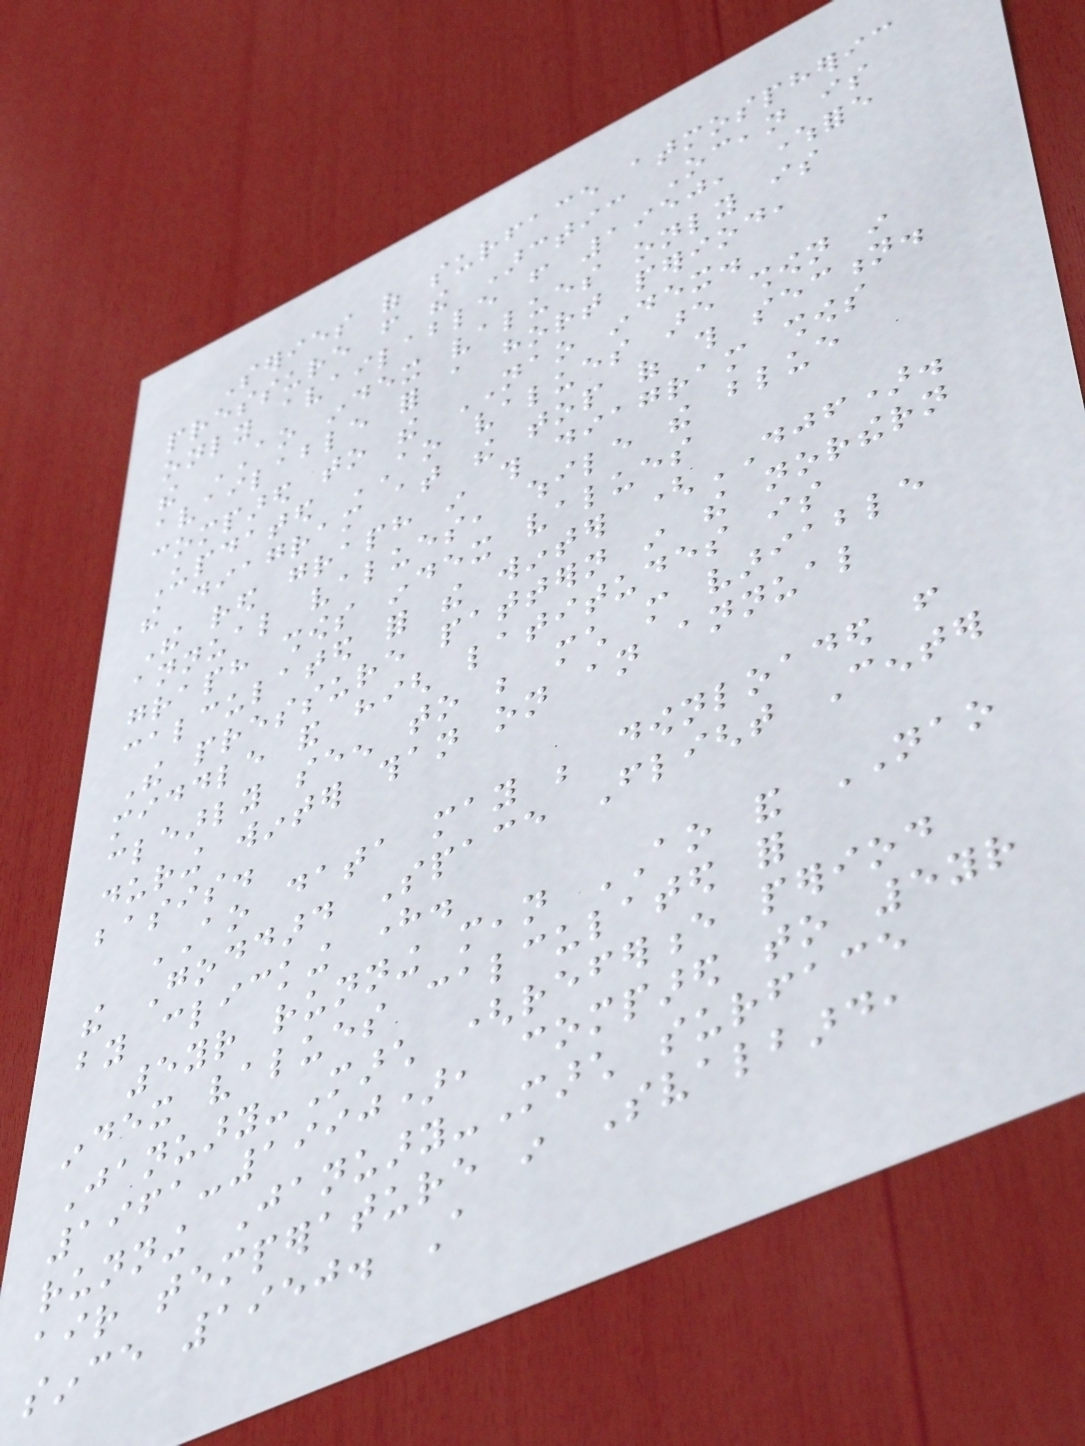Series of surface atmospheric
pressure from the Arctic Ocean is
only available from 1950, wherefore
the AO index values only is
available for a hort period,
compared to the NAO index.
Updated AO values are shown in
the diagram at the top of this section.
The red graph in this diagram shows
annual values, while the blue
graph shows index values
calculated for the winter (DJF).
The pressure pattern in the northern
middle and high latitudes is
clearly seen to be much more variable
during winter than on an annual
basis.
AO data may be downloaded from
the Goddard Space Flight Center
by clicking here.
5yr running mean AO and NAO
index values calculated for
January-March (reference period
1961-1990), compared to 5yr
running January-March surface
air temperature in Svalbard,
since 1950. A
